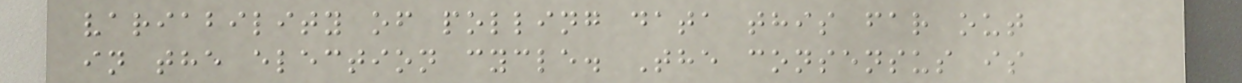variability of polling data this far out
in the election cycle. The consensus is
